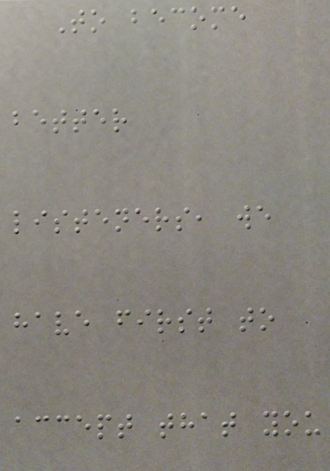To become
better
listeners, we
have first to
accept that you
